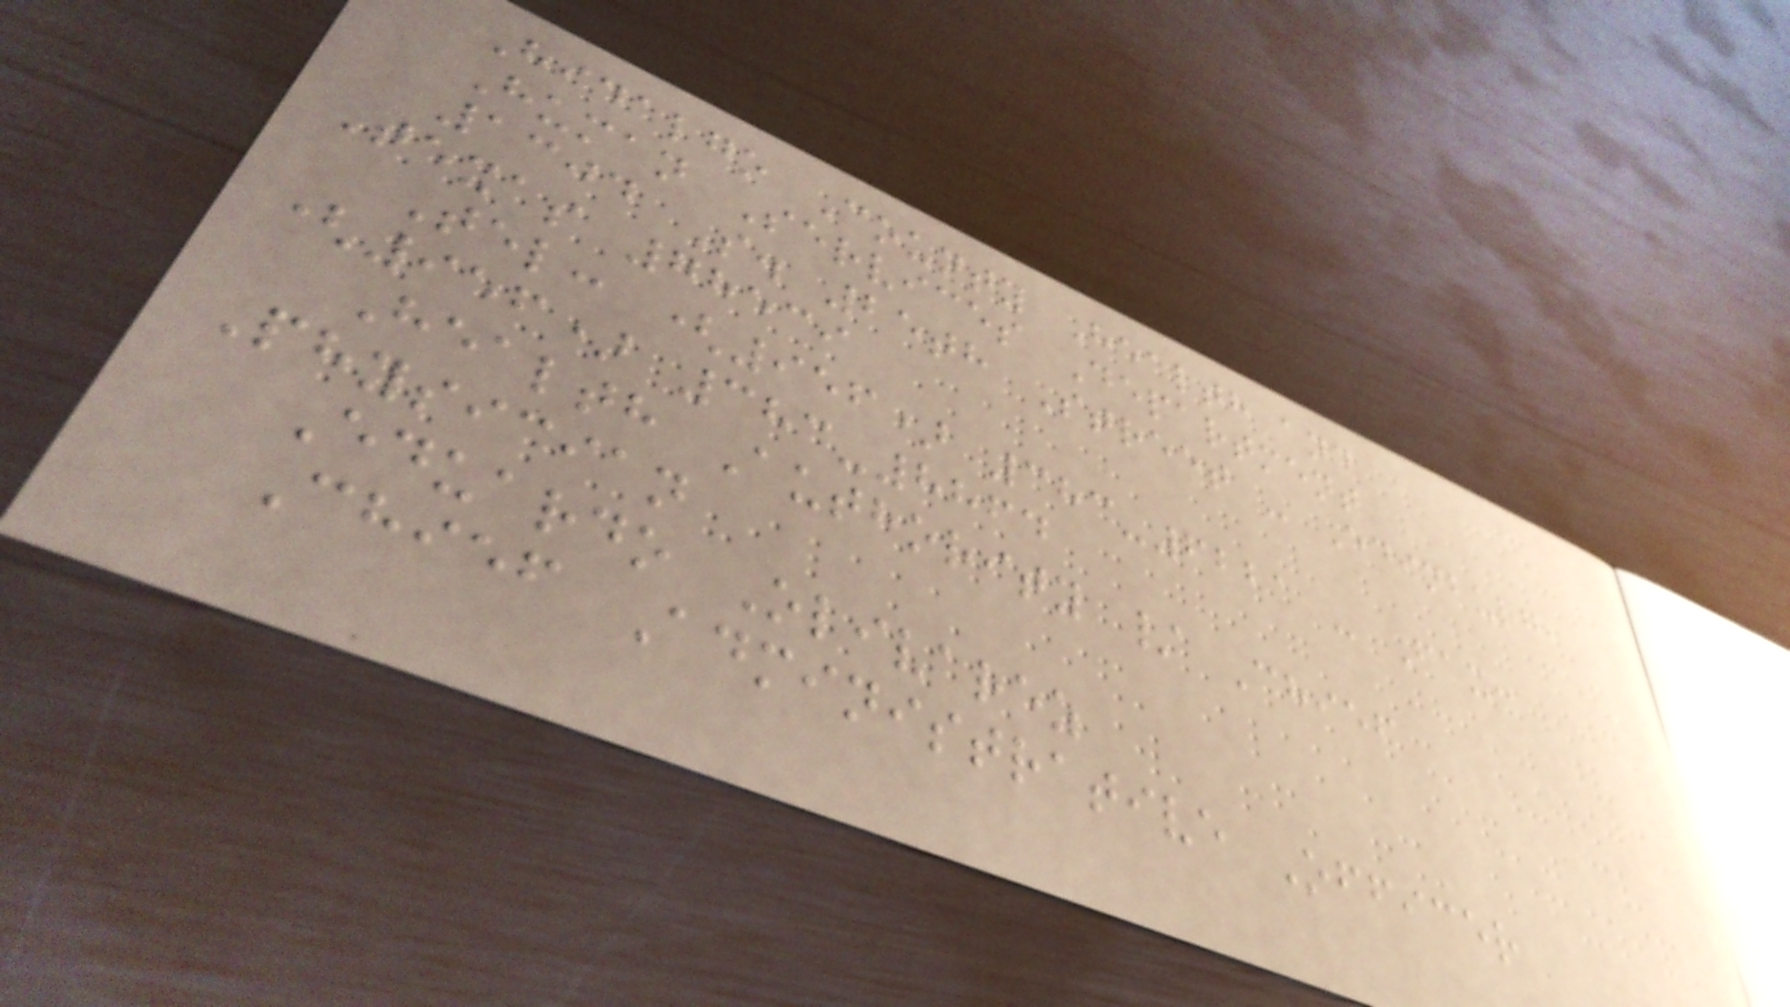Hidalgo County Health and
Human Services Department
1304 S. 25th Street - Edinburg,
Texas 78539
Tel: (956) 383-6221 - Fax:
(956) 383-8864
Health Authority / Chief
Physician
Eduardo Olivarez
Chief Administrative Officer
